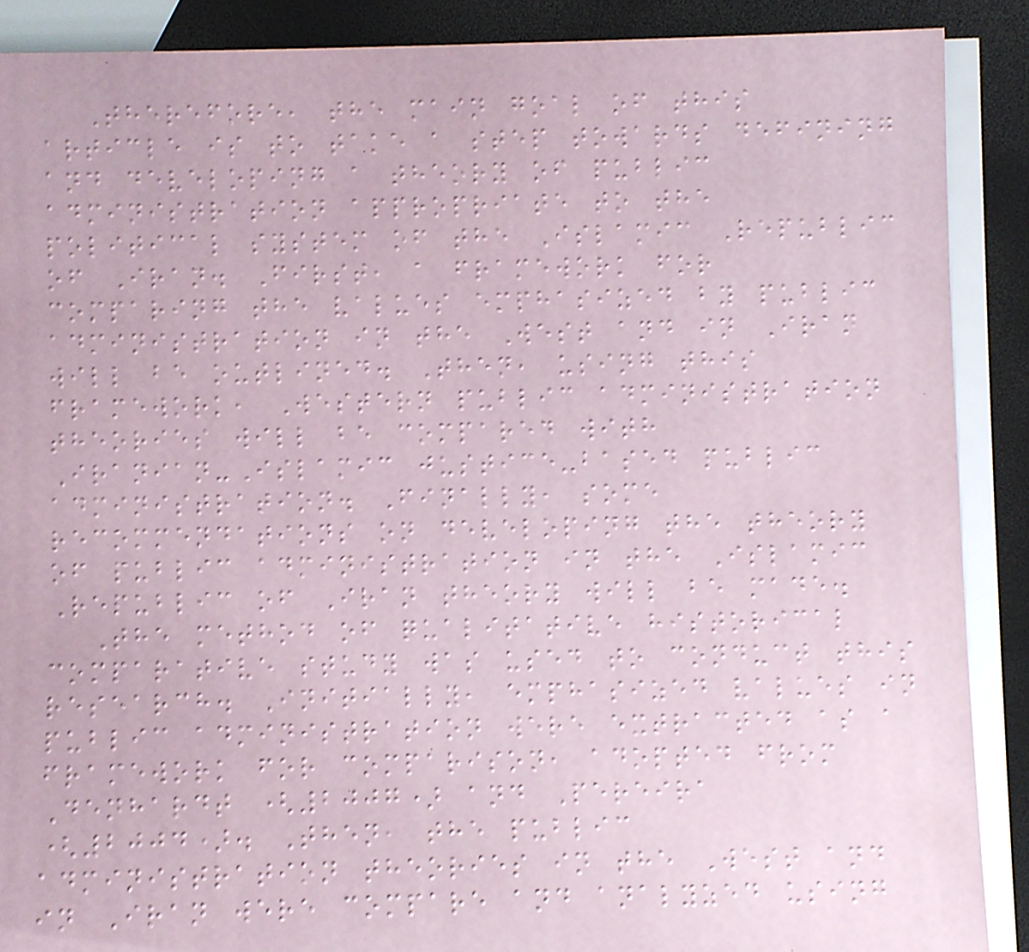Therefore, the main goal of this
article is to take a step towards defining
and developing a theory of public
administration appropriate to the
political system of the Islamic Republic
of Iran. First, a framework for
comparing the values emphasized by public
administration in the West and in Iran
will be outlined. Then, using this
framework, Western public administration
theories will be compared with
Iranian-Islamic justice-based public
administration. Finally, some
recommendations on developing the theory
of public administration in the Islamic
Republic of Iran theory will be made.
The method of qualitative historical
comparative study was used to conduct this
research. Initially, emphasized values in
public administration were extracted as a
framework for comparison, adopted from
Denhardt (2007) and Pereira
(2004). Then, the public
administration theories in the West and
in Iran were compare and analyzed using
